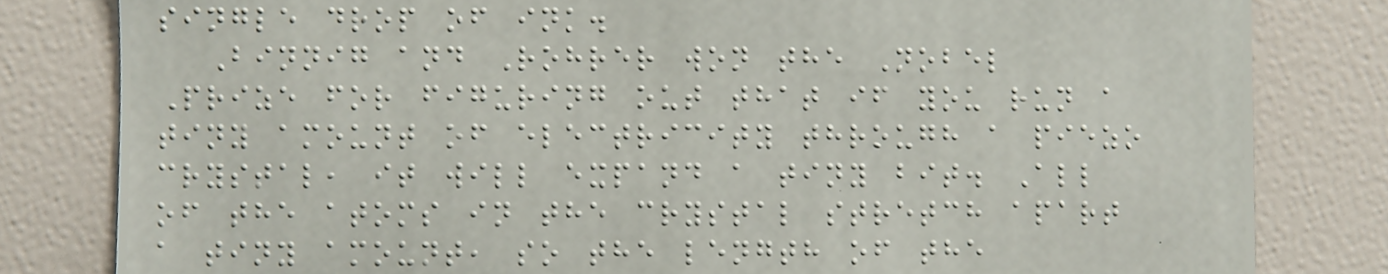single drop of ink.
Binnig and Rohrer won the Nobel
Prize for figuring out that if you run a
tiny amount of electricity through a piezo
crystal, it will expand a tiny bit. All
of the atoms in the crystal stretch apart
a tiny amount, so the length of the
